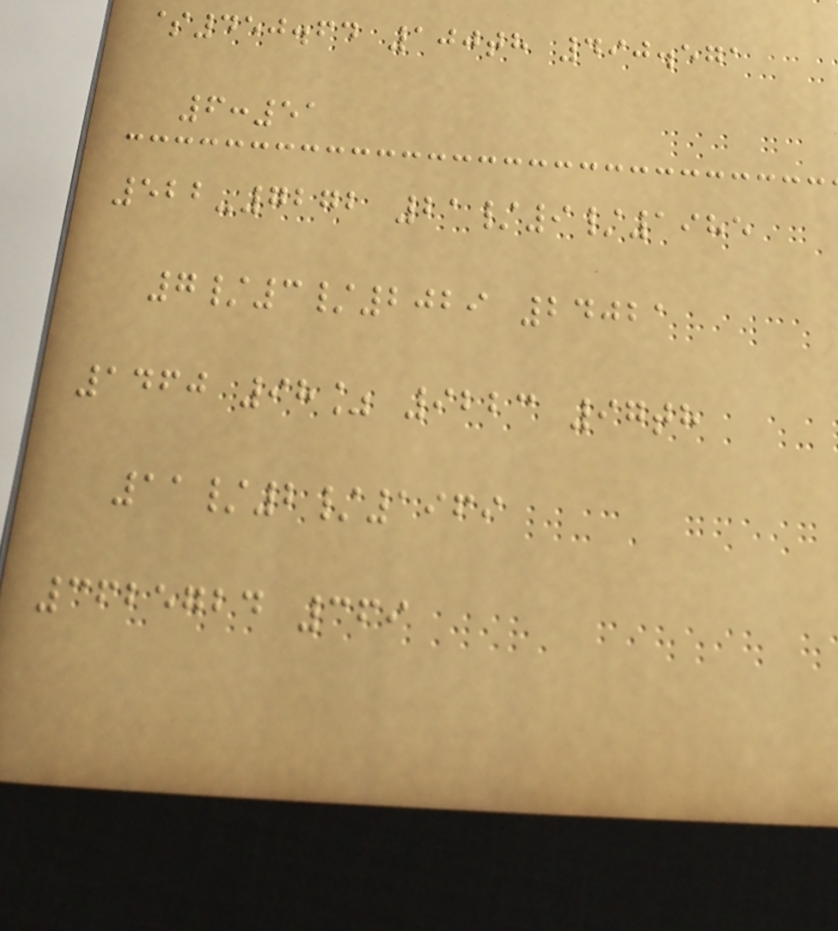$450.64 100th 490.571
6:51
522-7272 21/9/1985
7/3/2029 24021
1460 98% 9223 97th
11/2/1969
3625724 369
